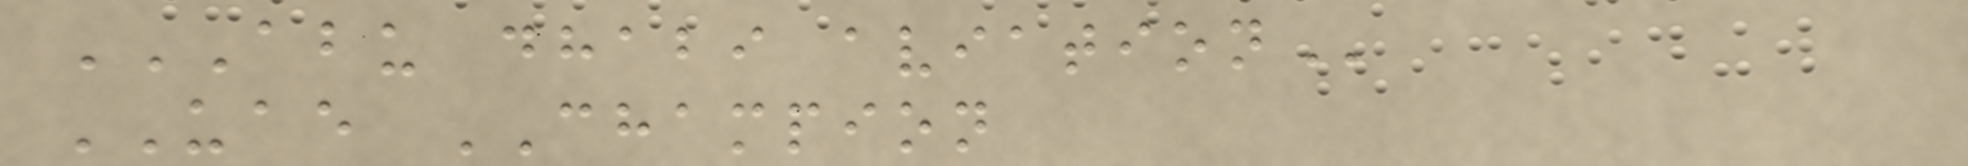ABU DHABI AVIATION
UAE CHAMPION
